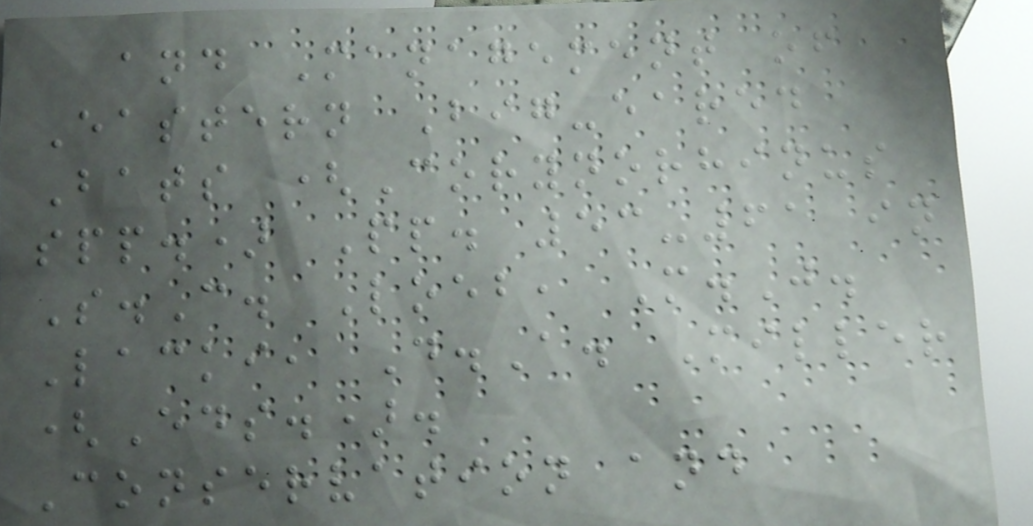and Management of
Eastern Big-eared
Bats (Corynorhinus
spp.) Pp. 53-61 in
S.C. Loeb, M.J.
Lacki, D.A. Miller
(Eds.).
Conservation and
